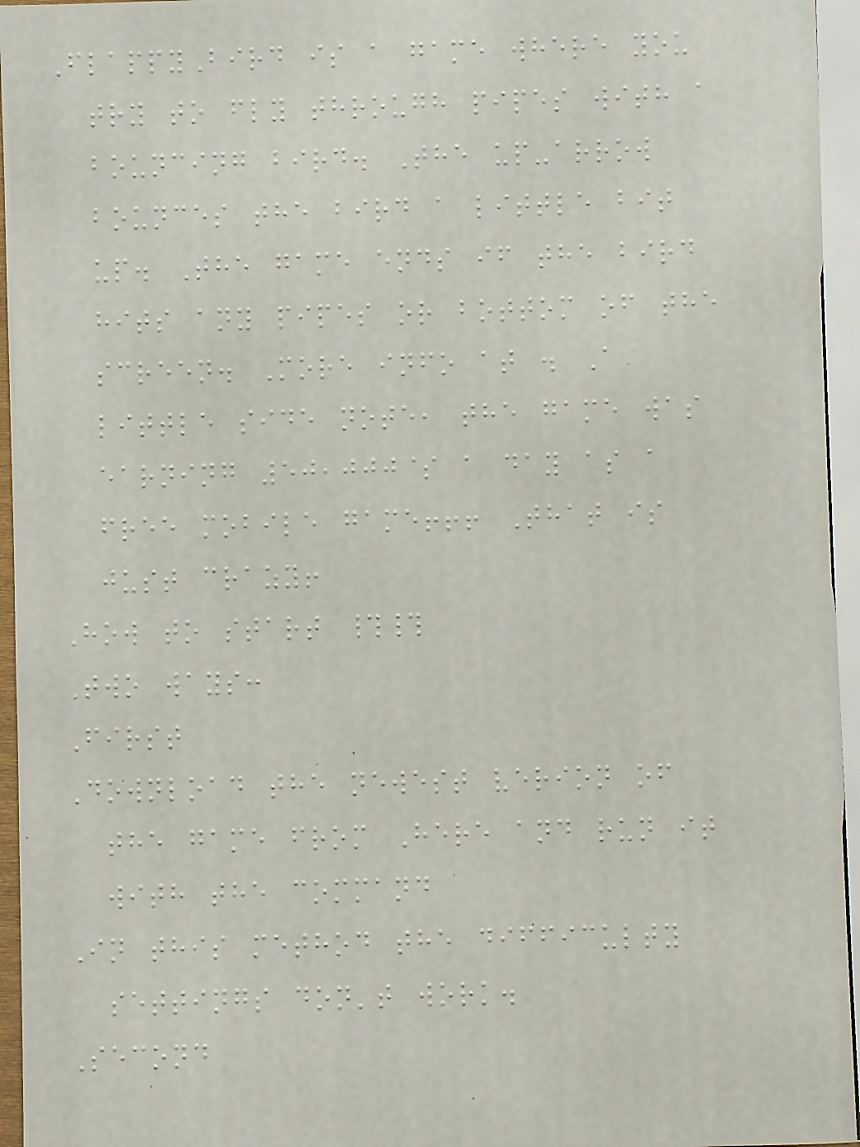FlappyBird is a game where you
try to fly through pipes with a
bouncing bird. The up-arrow
bounces the bird a little bit
up. The game ends if the bird
hits any pipes or bottom of the
screen. More info at . A
little side note, the game was
earning 50,000$ a day as a
free mobile game!!! That is
just crazy!
How to start ##
Two ways:
First
Download the newest verion of
the game from Here and run it
with the command
In this method the difficulty
settings don't work.
Second
